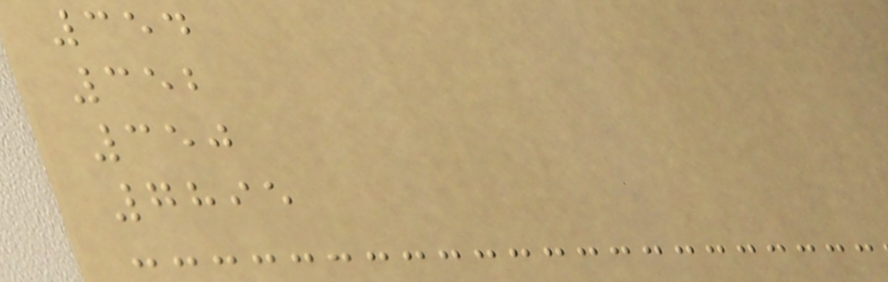354
352
350
7895
